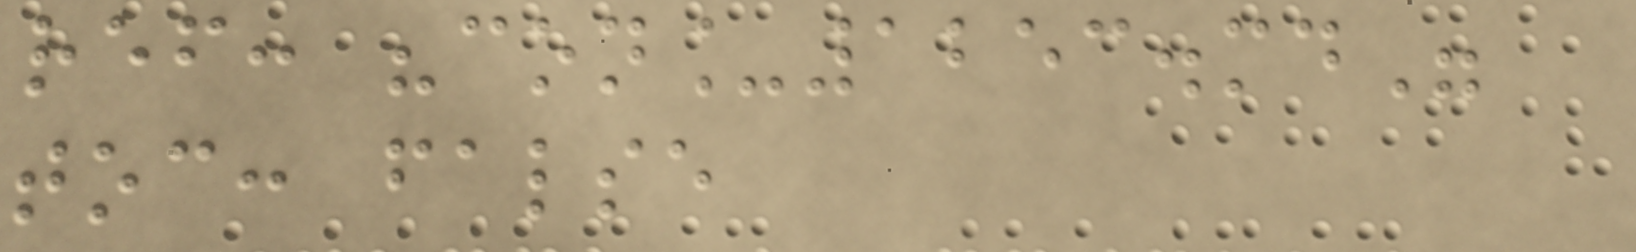ref: "con_1253.md"
toc: false
